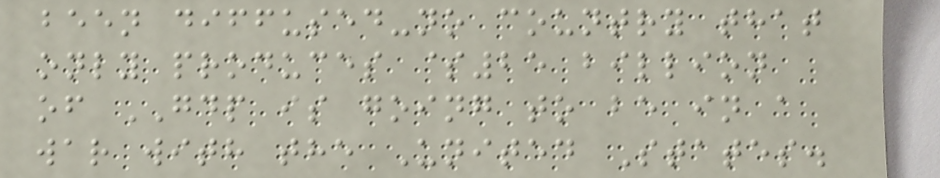been diffused-no country that
only produces $25 billion
of GDP is going to be in a
war with the United States.
